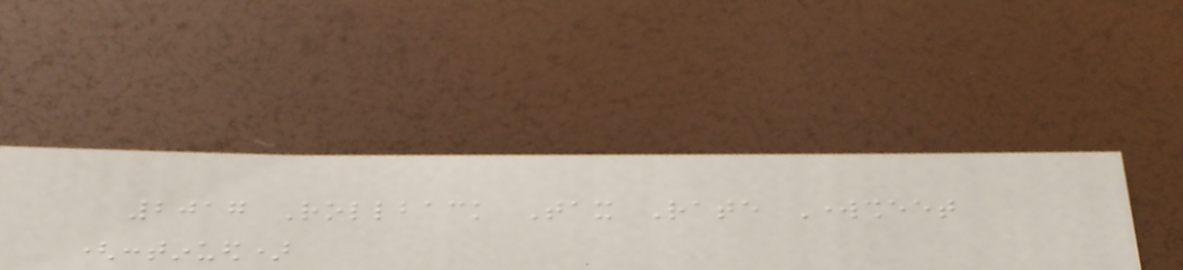2017 Rollback Tax Rate Worksheet
(continued)
